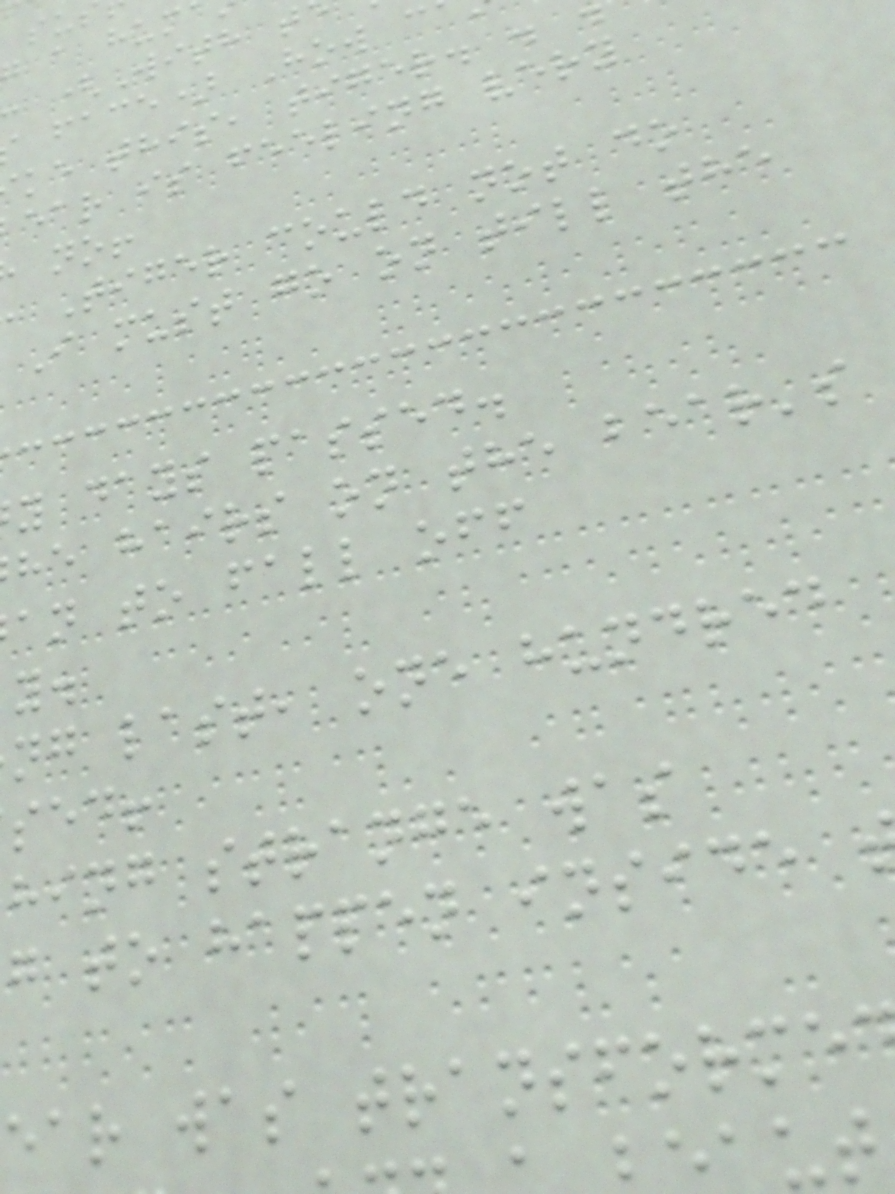(With t
face) How c
ke this, tiger. .
ear is feeling very
Tiger could not do
I must go on till the
y days passed.
he hairs on the bear's
an to fall off
ng last, one hundred
sed!
hing strange was
g to happen inside
ear was transforme
